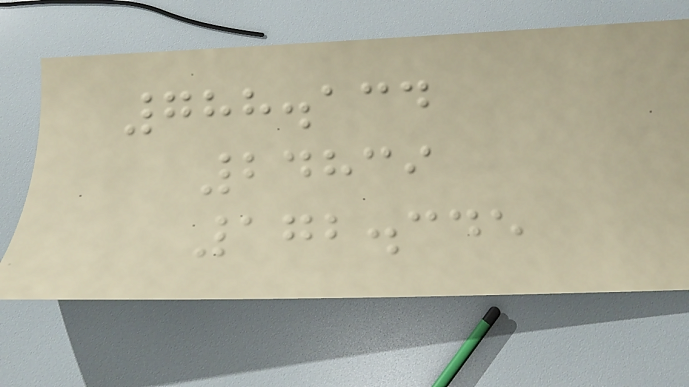788.134
24839
172.345
